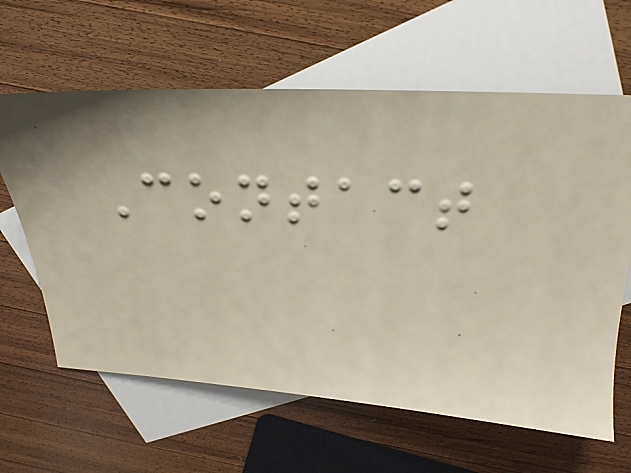Contact
